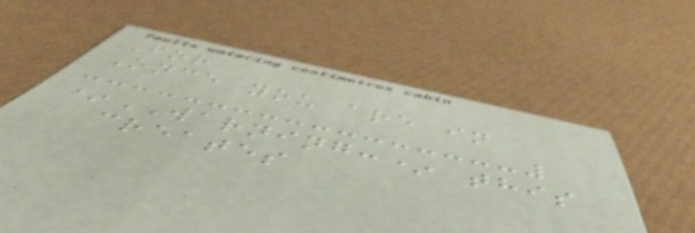For
Once you are in
*WARNING:* this
creates
